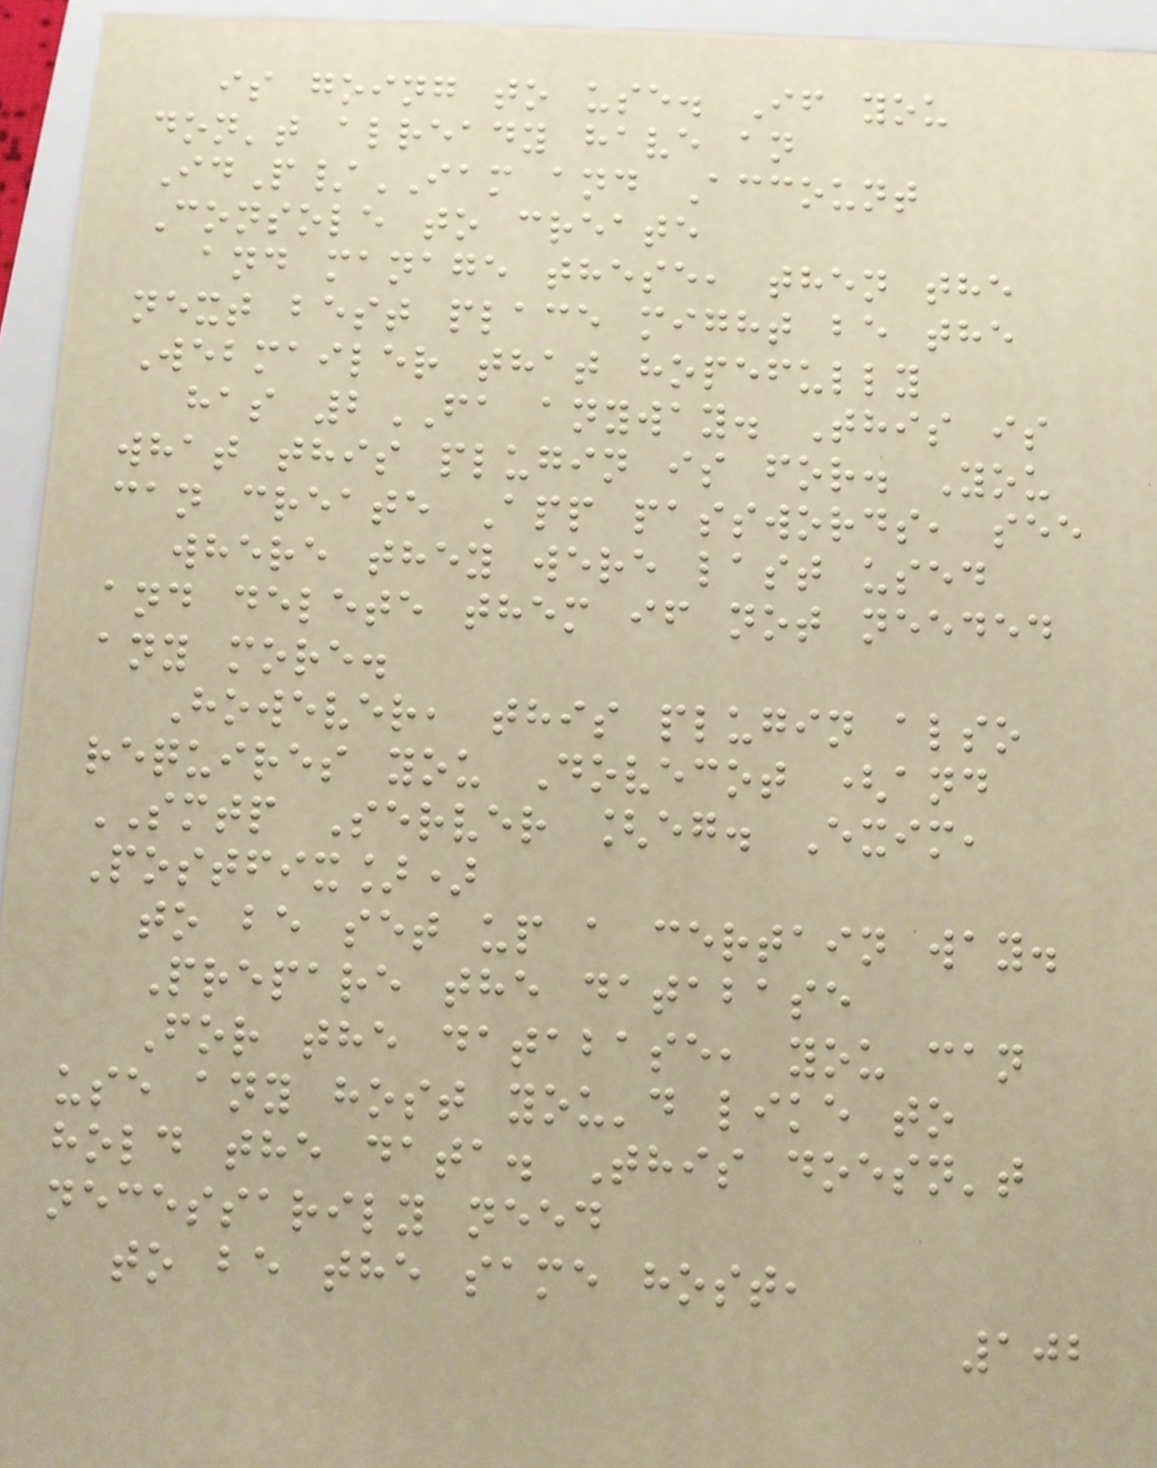is going to use. If you
don't already have an
IdP/IAM and Account
Console to create
and manage these, then the
next best place might be the
Webmailer that hopefully
has 2FA anyway. This is
what this plugin is for. You
can create App passwords, see
where they were last used
and delete them if not needed
any more.
However, this plugin also
requires you Dovecot (and
SMTP Server [eg. Exim,
Postfix])
to be set up a certain way.
Prepare the database
For the database, you can
use any host you'd like to
hold the data. This doesn't
necessarily need
to be the same host,
102
